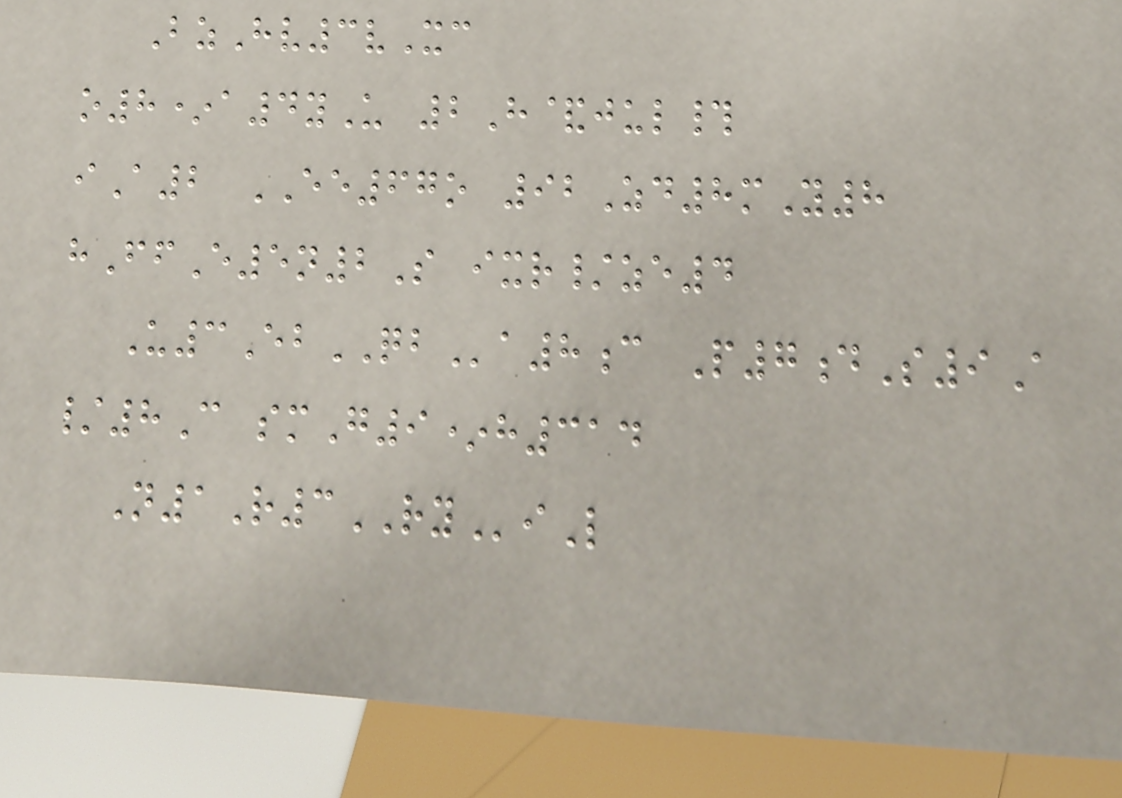BzHv3vXc
o8*a4yU 2H&jul#
iA2 EE67o 92Zd8mY8
hFfE5n2S ixr/ze4
U3EbQBa8c P7dS9A
/8C smG9*h314
N1R3RYiL
